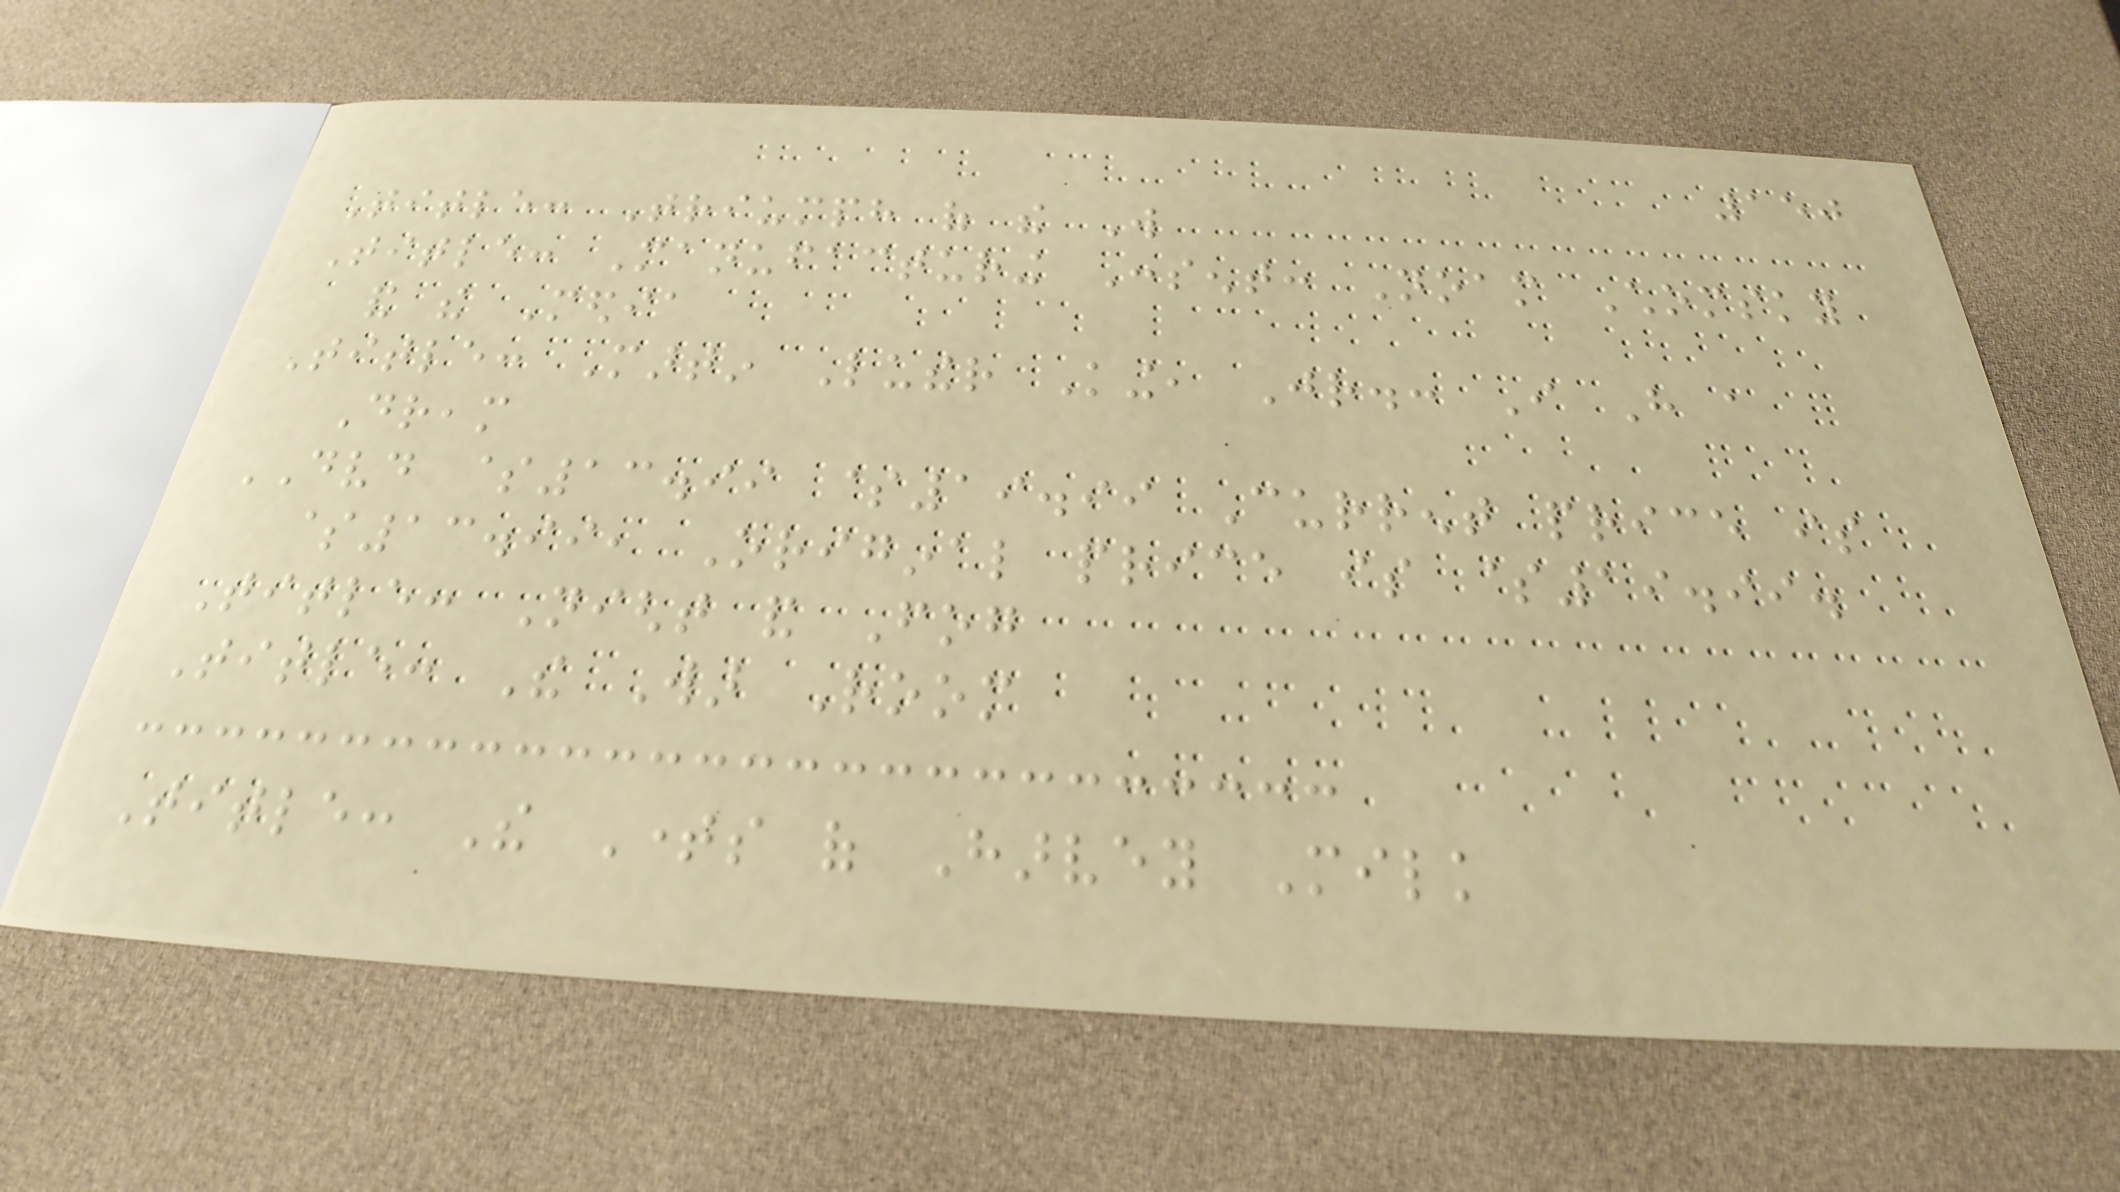150
Title: Triumph of the Will
Title: Manufacturing Consent: Noam Chomsky
and the Media
Title: Martin Luther King, Jr.: I Have a
Dream
DVD $13.99 $19.99 Current price is
$13.99, Original price is $19.99.
Title: Night and Fog
Title: The War Room
Title: The Times of Harvey Milk
